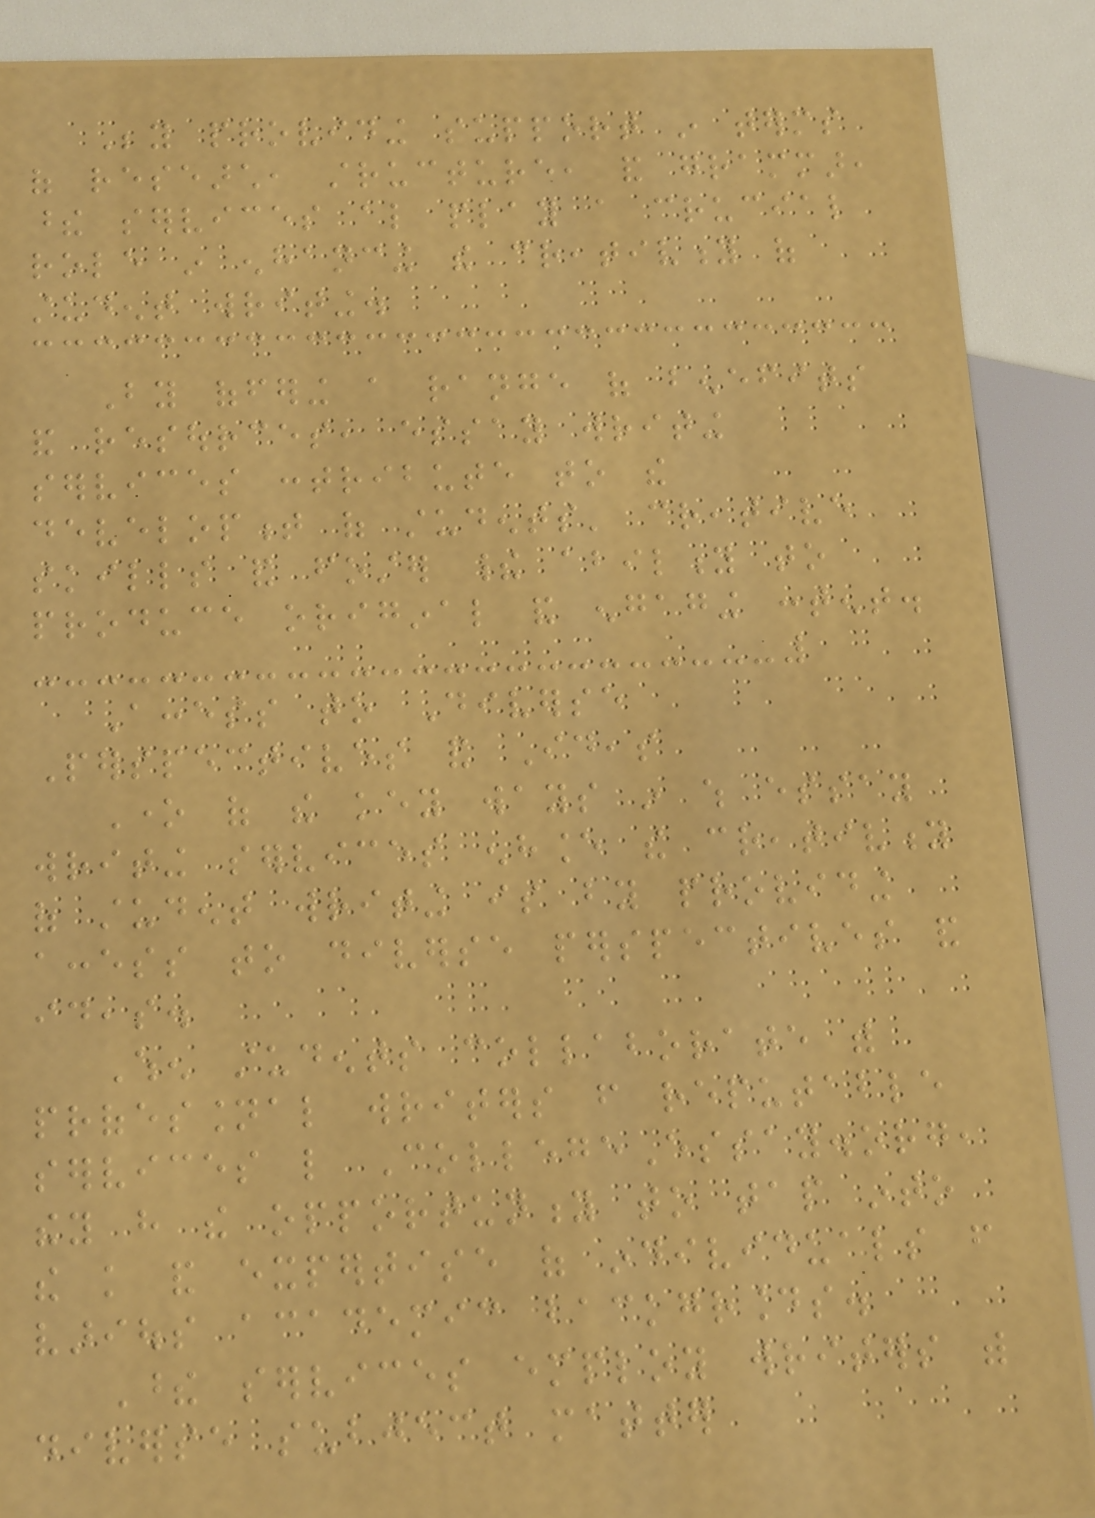Beyond providing support in terms
of research, structure, and grammar,
these services also play a crucial
role in enhancing the creativity of
student writing.
By offering a range of benefits
and resources, essay writing
services contribute to the
development of students' creative
skills and foster their ability to
produce original and engaging content.
Access to Diverse
Perspectives and Ideas
One of the key ways in which essay
writing services enhance the creativity
of student writing is by providing
access to diverse perspectives and
ideas.
When students collaborate with
professional writers from reputable
services like CollegeEssay.org,
they have the opportunity to tap into
the knowledge and expertise of individuals from
various academic backgrounds.
These services employ writers with
diverse subject matter
